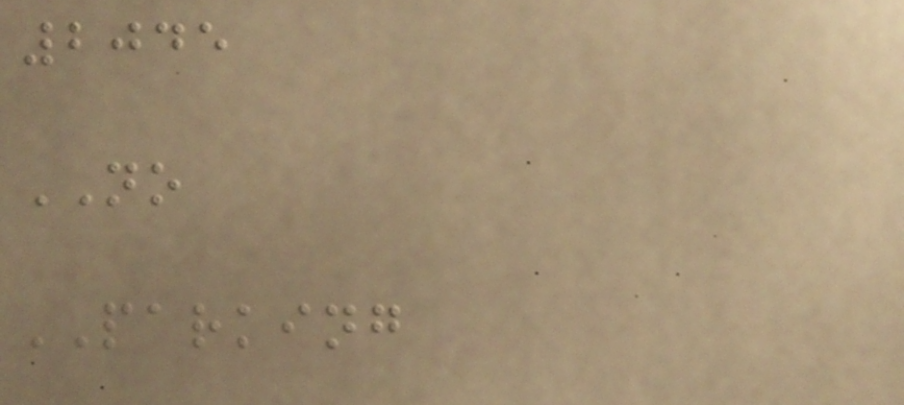2045
NO
PARKING
